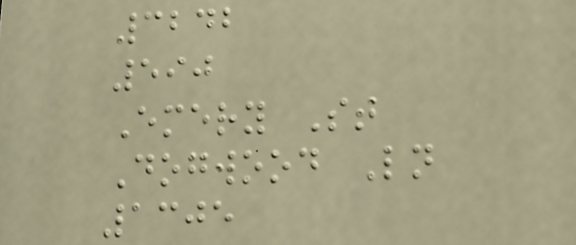3242
590
Emery St
Dogwood Ln
1305
